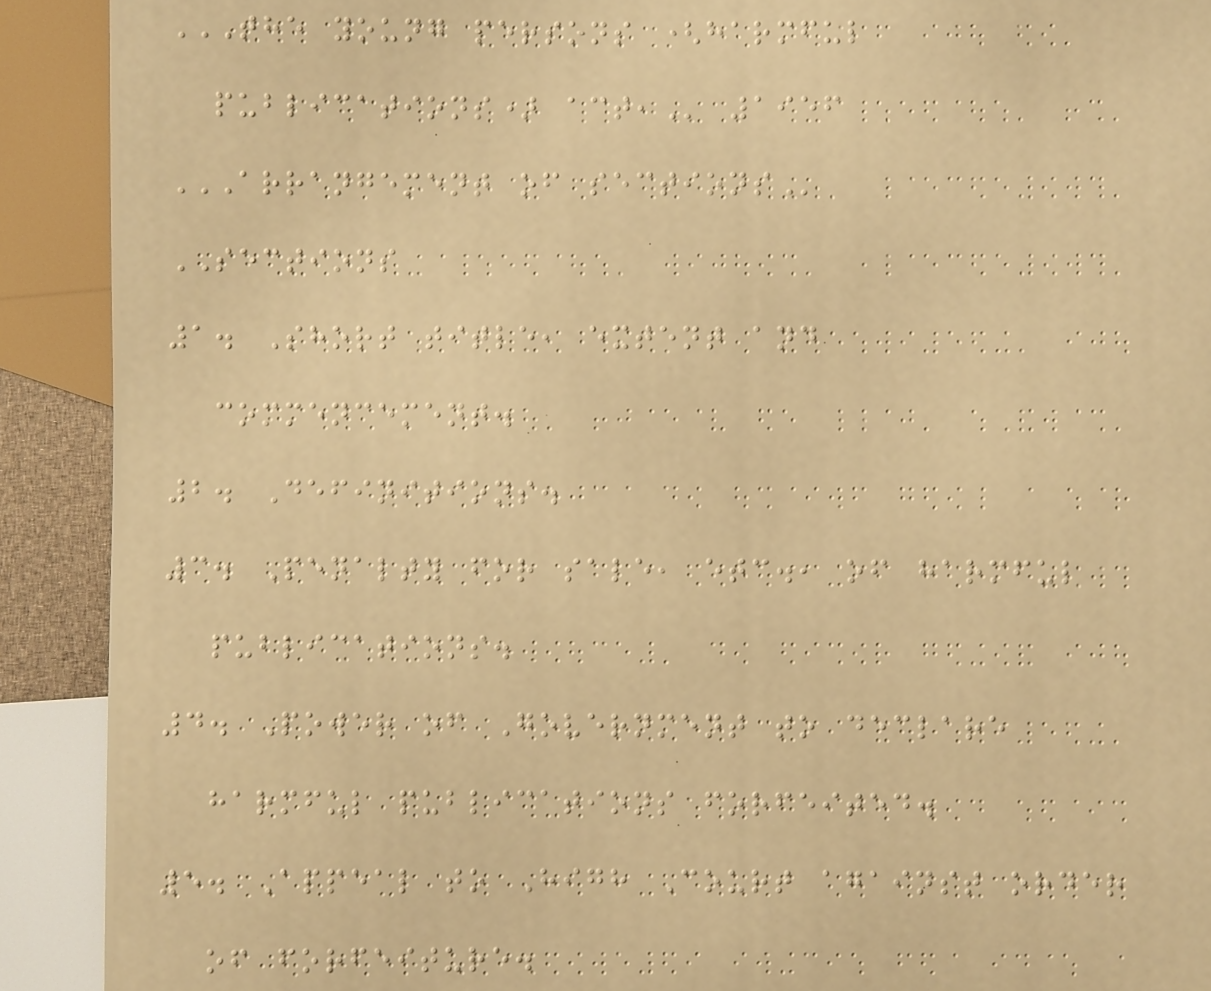THE YOUNG PERSONS (HARMFUL
PUBLICATIONS) ACT, 1956
ARRANGEMENT OF SECTIONS
SECTIONS
1. Short title, extent and
commencement.
2. Definitions.
3. Penalty for sale, etc., of harmful
publications.
4. Power of Government to declare
harmful publications forfeited.
5. Appeal to High Court against order
of forfeiture.
